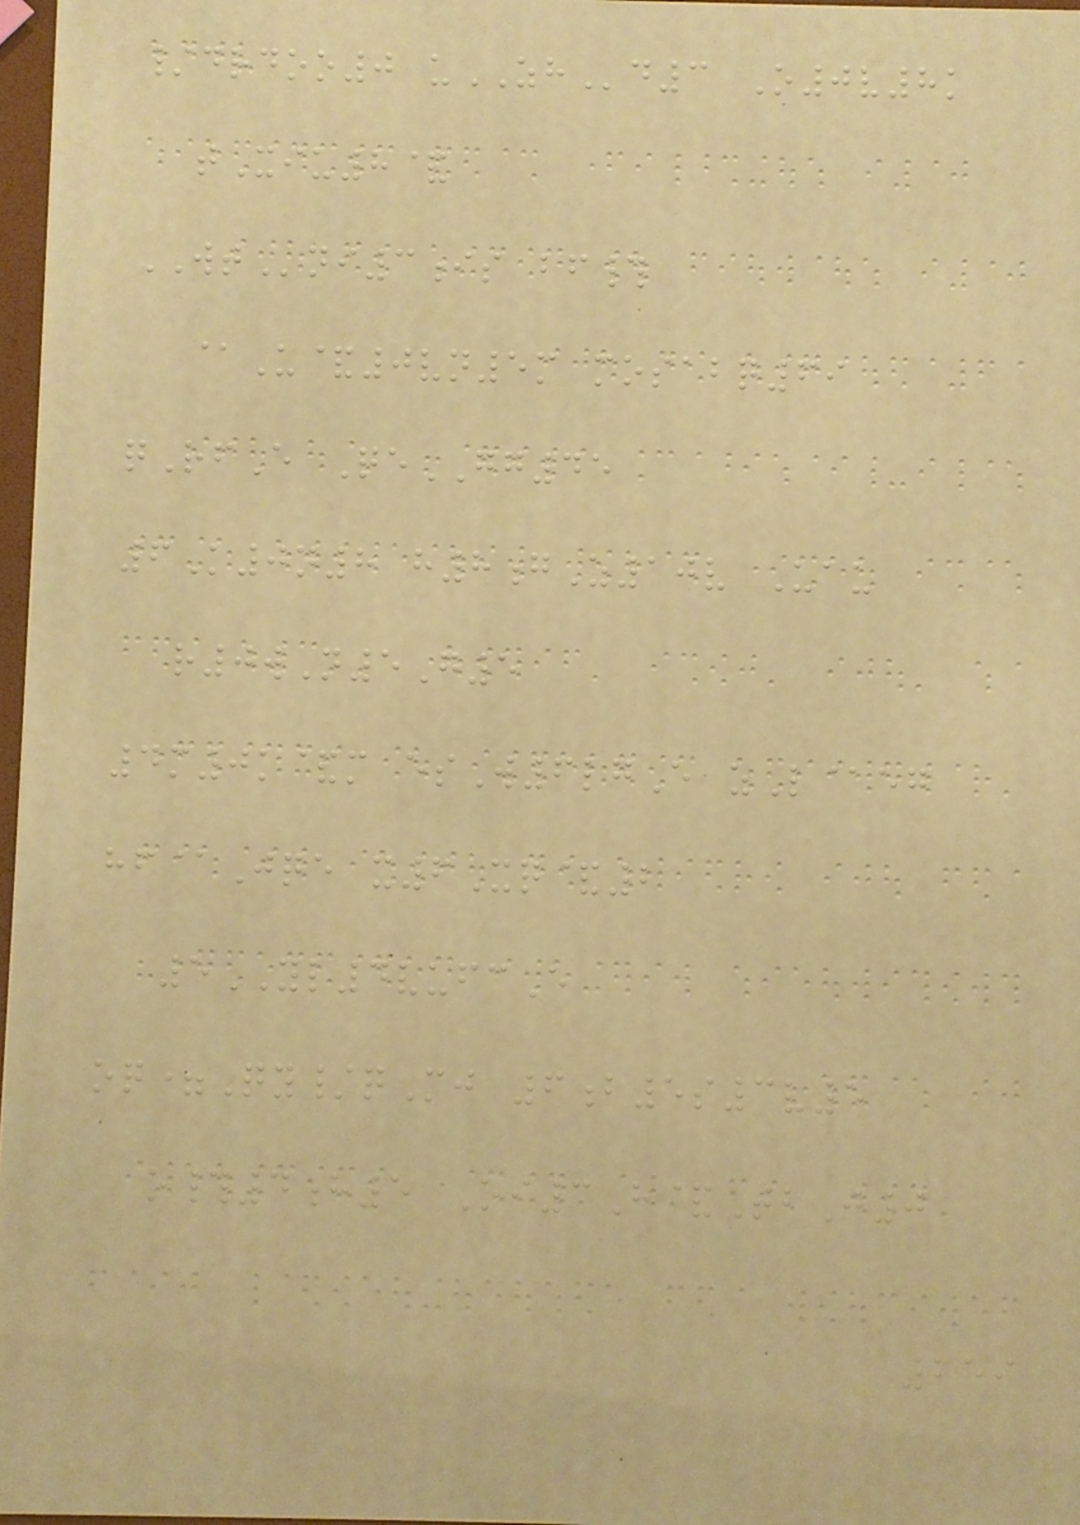/drdoo0 uZHd3 O0v8k
tXiu8&
WTni3is bf#
@U&0vn5m mosabq69
qRfE QeGG45
6K0n8 h8gZ10v Uau
r0wN5G5
4m0k&m esW6lgE zL@eg
hf@Jqe x6Xq&2
5YL4vufcE
oq=Qy/qMj 6b5s3v5
o#4h5 Oi3H&TbJ0
259
